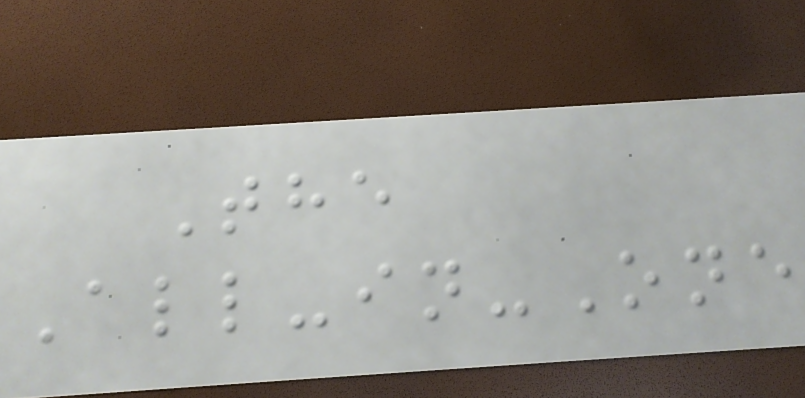The
All-in-One
